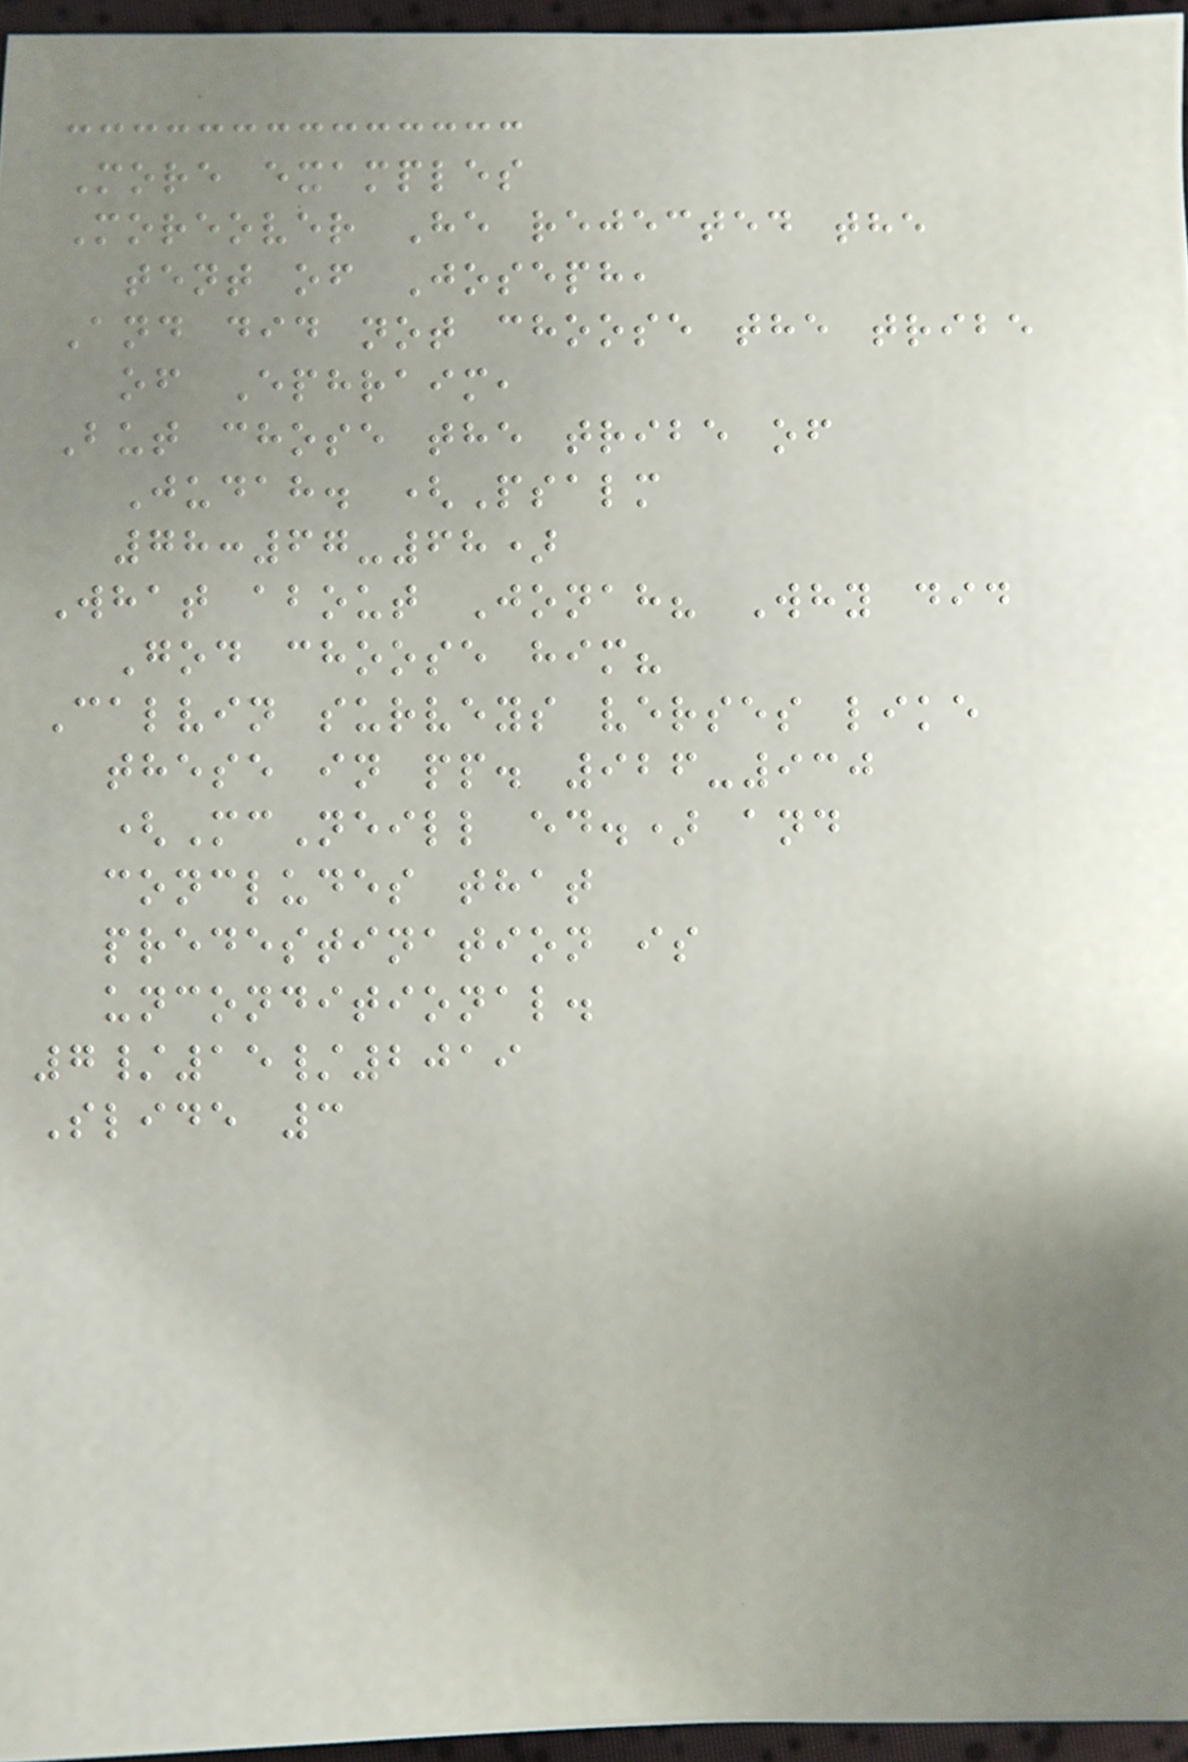More examples
Moreover He rejected the
tent of Joseph,
And did not choose the tribe
of Ephraim,
But chose the tribe of
Judah. (Psalm
78:67-68)
What about Jonah? Why did
God choose him?
Calvin surveys verses like
these in pp. 926-930
(McNeill ed.) and
concludes that
predestination is
unconditional.
7/15/2019
Slide 3
